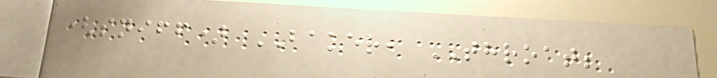(sniff) BAKER, THROAT;
